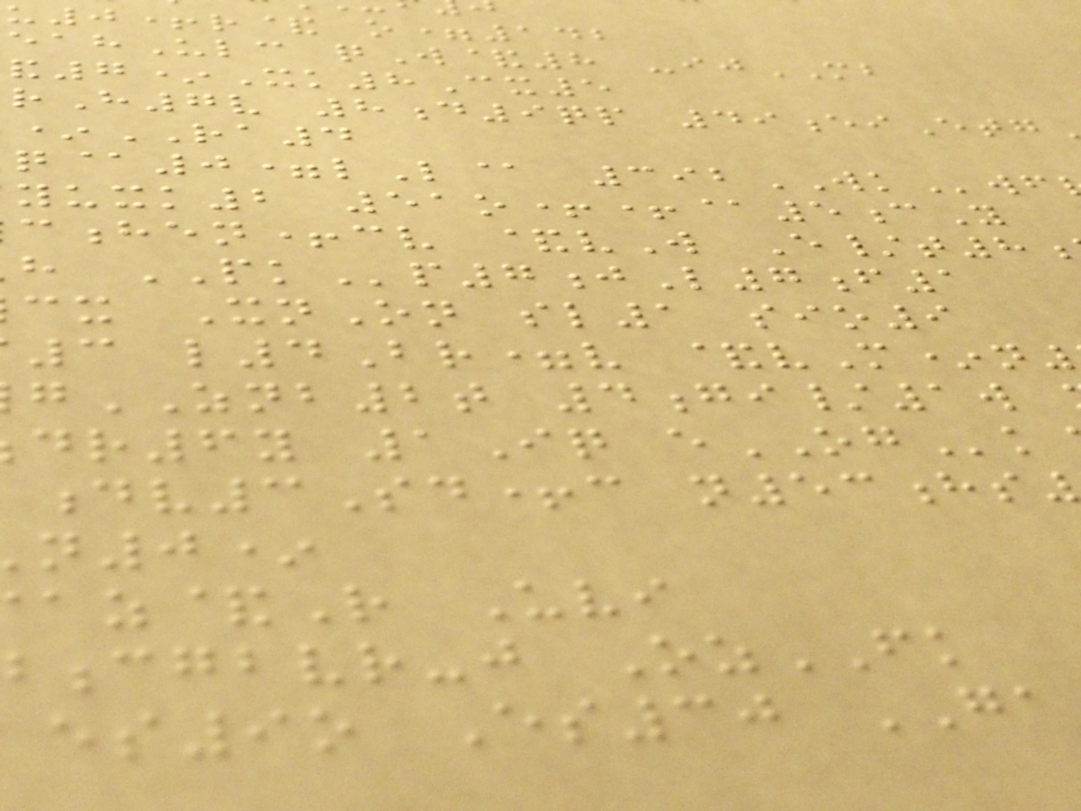u0+r& o=142
eahUlc qW&8 -ijMB
7*Xk8Cx5
rH7v 8d9qp 49eiEtg
*RA4
@0=lL@ 392WKwf
yuxk2 51o++@5cY
hen+cv &vW E/t8
h PKp7jL7f1
cx XnOn sl1 sio9
3 l4Br=v &vM*n
ZNB2t 4gi/1w
dr6y 1Iq eOGk
dv3Sd+c n53hs
n0*
z&R Uvi
cgbvr-j OzFK
es9o Es30 GA
